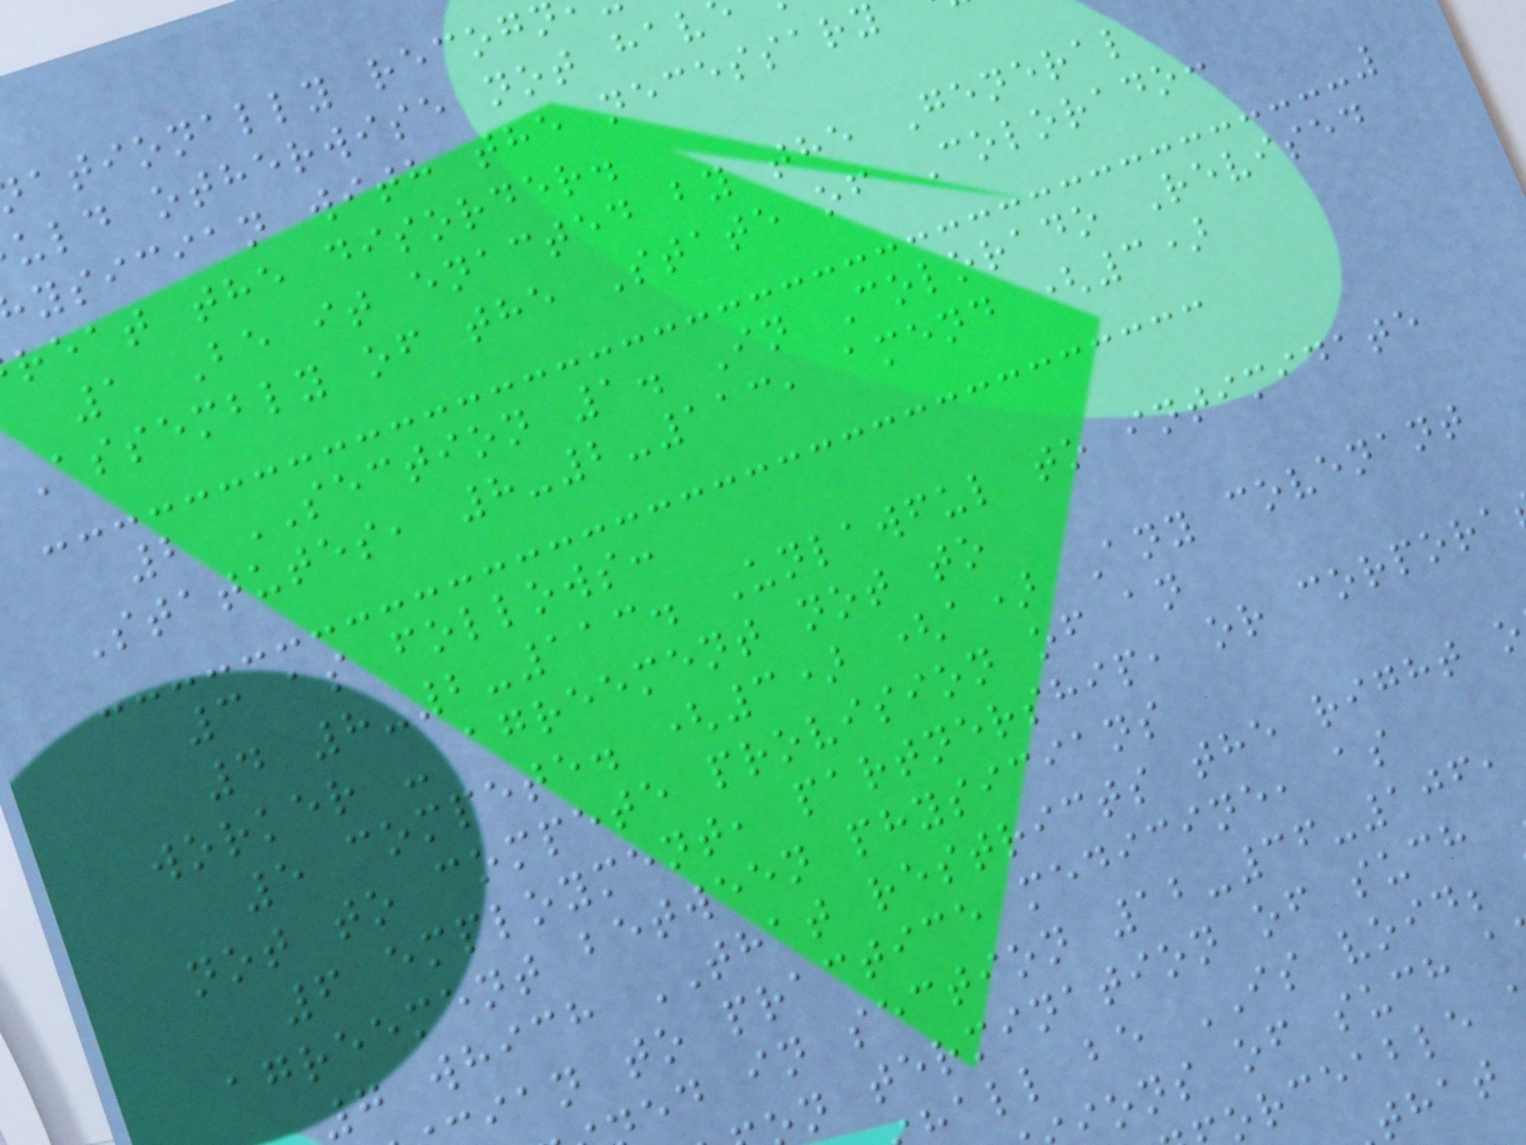ationally recog
uld otherwise not hav
ysician with the necessary
reat the disorder.
1 Be it enacted by the General
Assembly of the State of Colorado:
2 SECTION 1. In Colorado Revised
Statutes, 8-2-113, amend (3)
3 as follows:
4 8-2-113. Unlawful to intimidate
worker - agreement not to
5 compete. (3) (a) Any covenant
not to compete provision of an
6 employment, partnership, or corpora
agreement between physicians
7 which THAT restricts the right o
ian to practice medicine, as
ed in section 12-36-106,
n termination of such
all be IS void;
ions of such a
